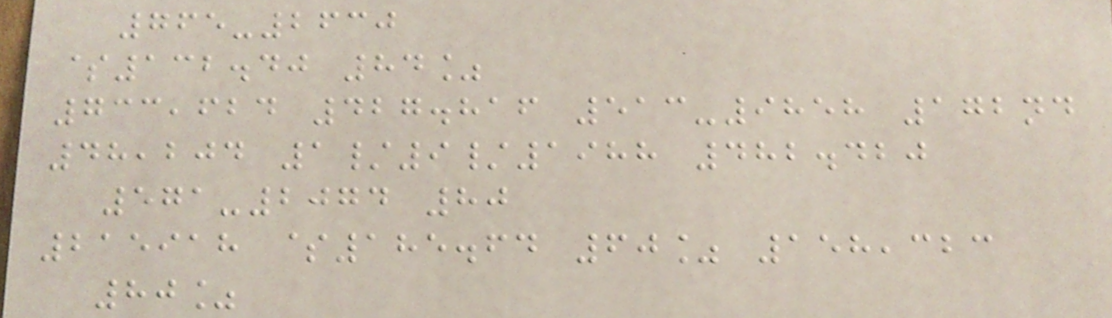765-2630
$132.40 84%
733,624 427.816 513-9858 172nd
48,204 1/9/1988 482.420
571-2074 80
215918 $185.64 60% 158,323
80%
